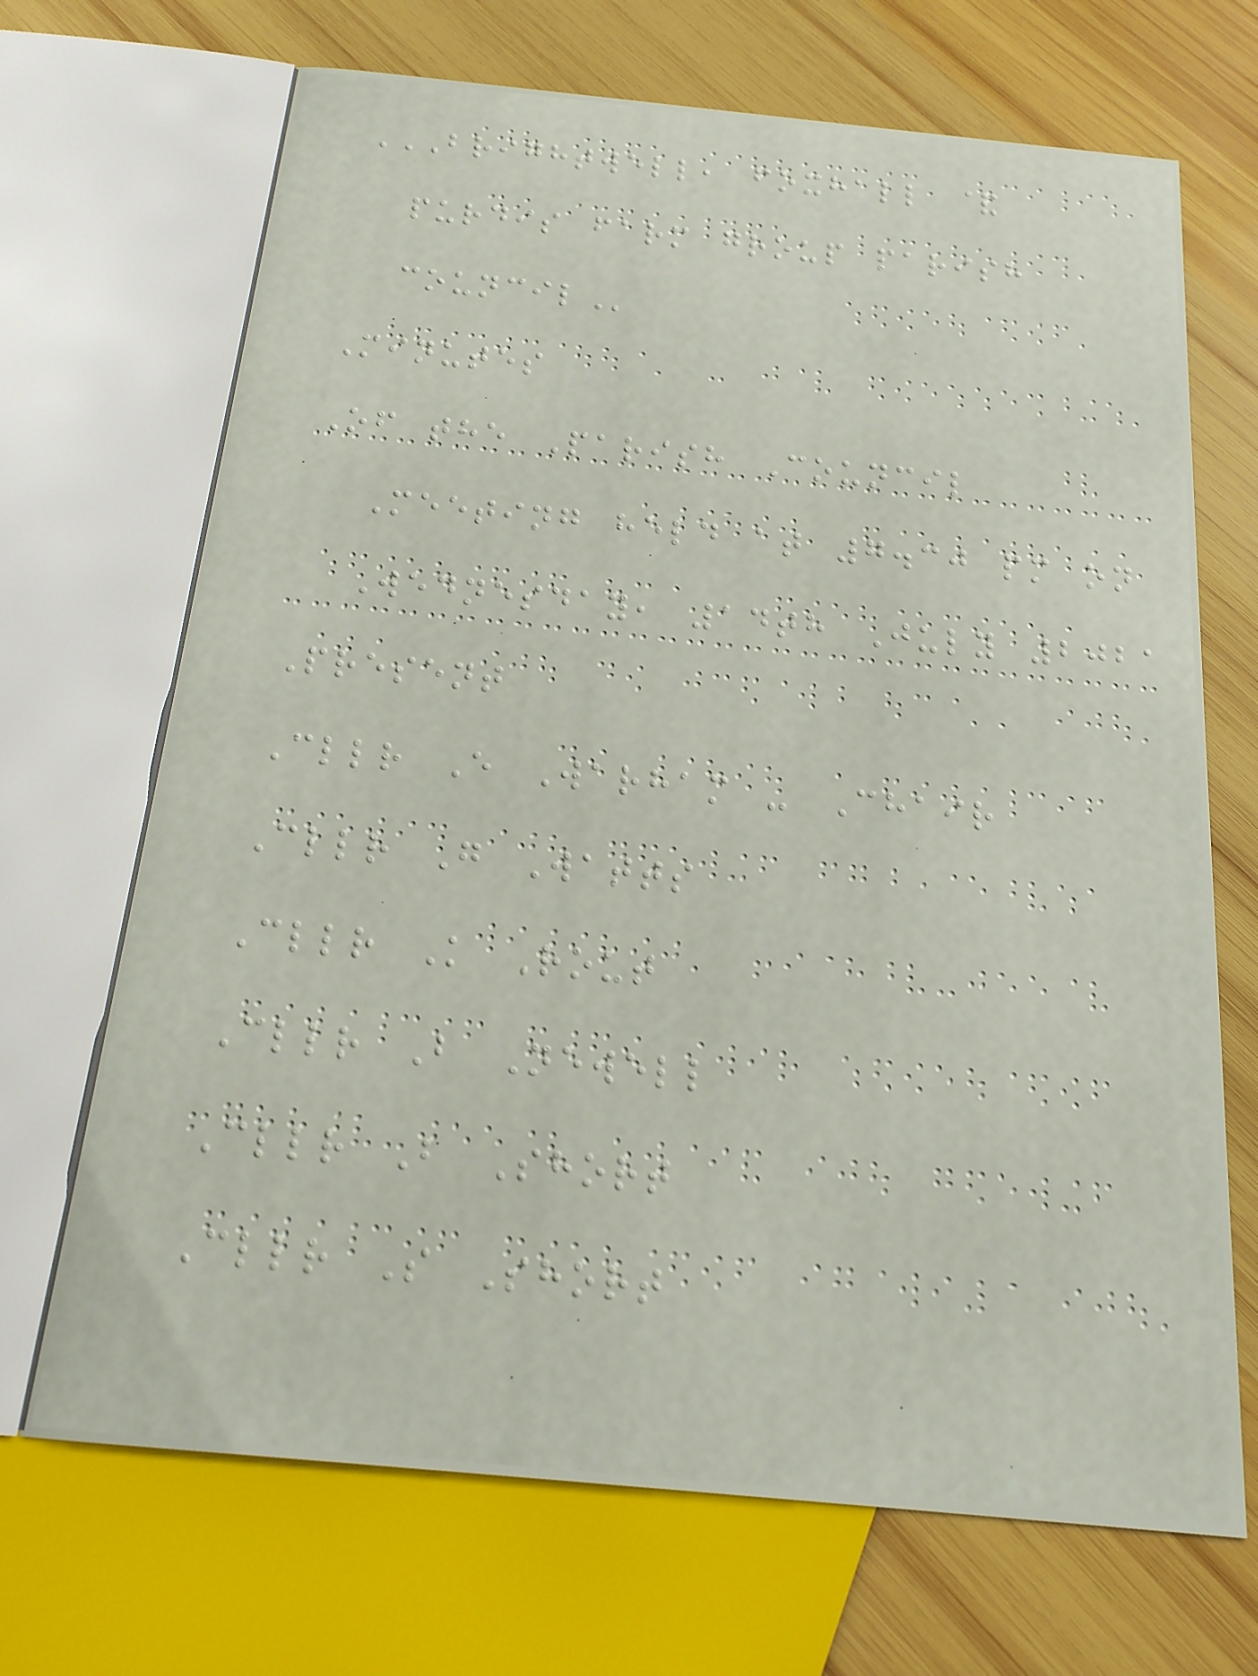BRIGHTWELL, FOXHALL &
PURDIS FARM GROUP PARISH
COUNCIL
Minutes
Of the Parish Council
Meeting held at 7.30 pm on
Wednesday, 14th July 2021
Present
Cllr E Warham - Chair
Cllr G Watts
Cllr K Rout
Cllr B Newell
Cllr B Short
Cllr S Short
